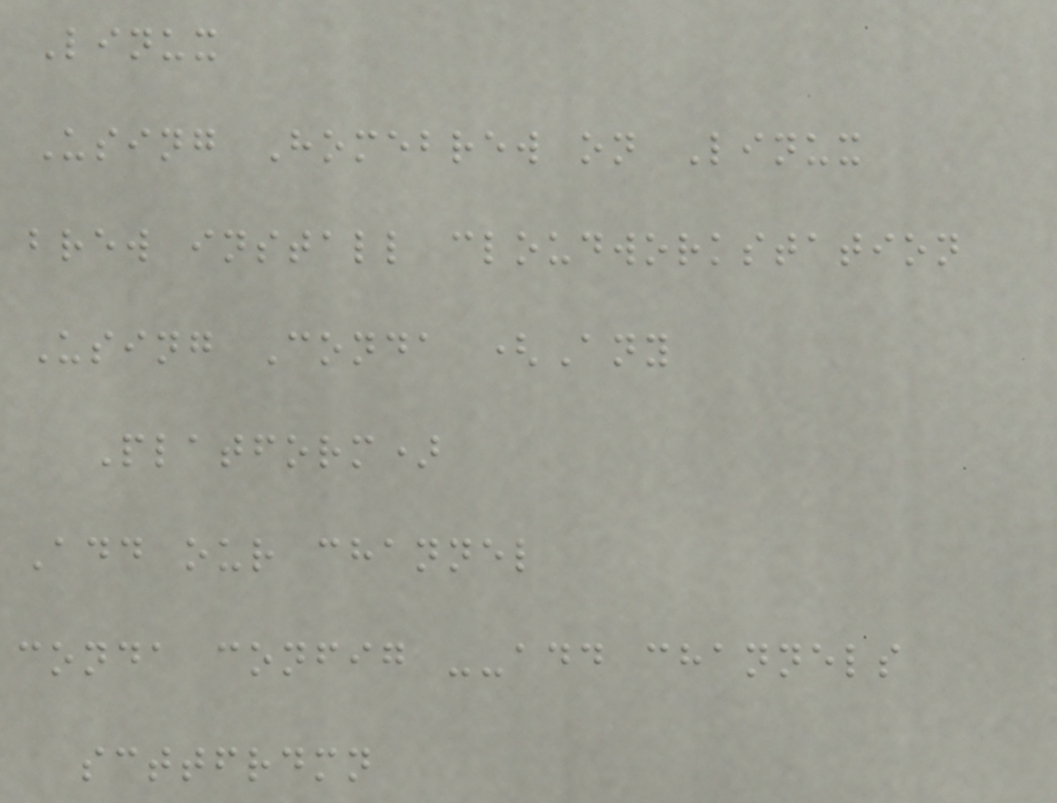Linux
Using Homebrew on Linux
brew install cloudworkstation
Using Conda (Any
Platform)
Add our channel
conda config --add channels
scttfrdmn
